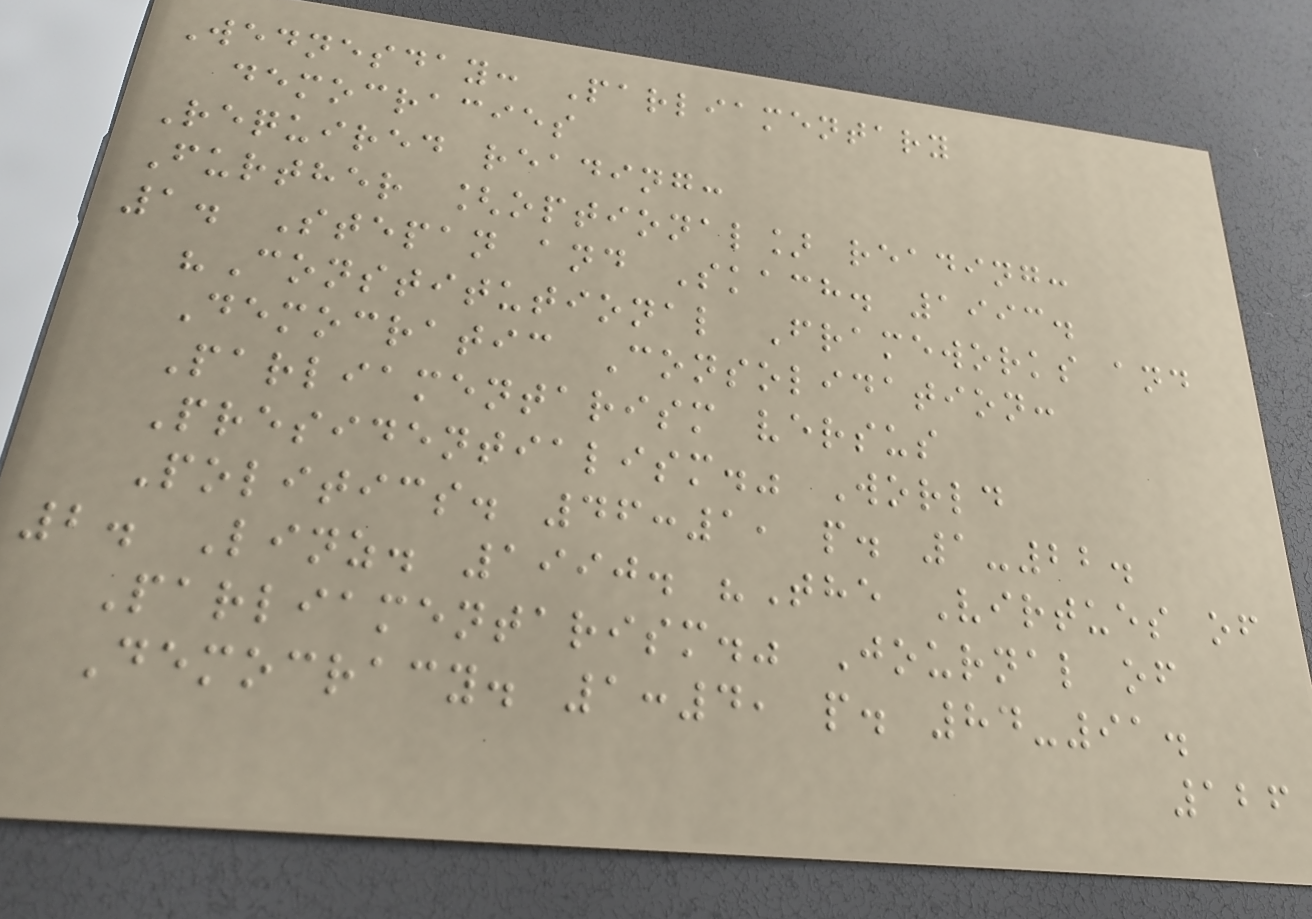Wednesday: Parliamentary
democracies
Required reading:
Further [optional] reading:
1. Stepan and Skach. 1993.
"Constitutional Frameworks and
Democratic Consolidation:
Parliamentarism versus
Presidentialism." World
Politics. 46:1, p. 1-22.
2. Linz. 1990. "The Virtues of
Parliamentarism." Journal of
Democracy. 1:4, p. 84-91.
126
